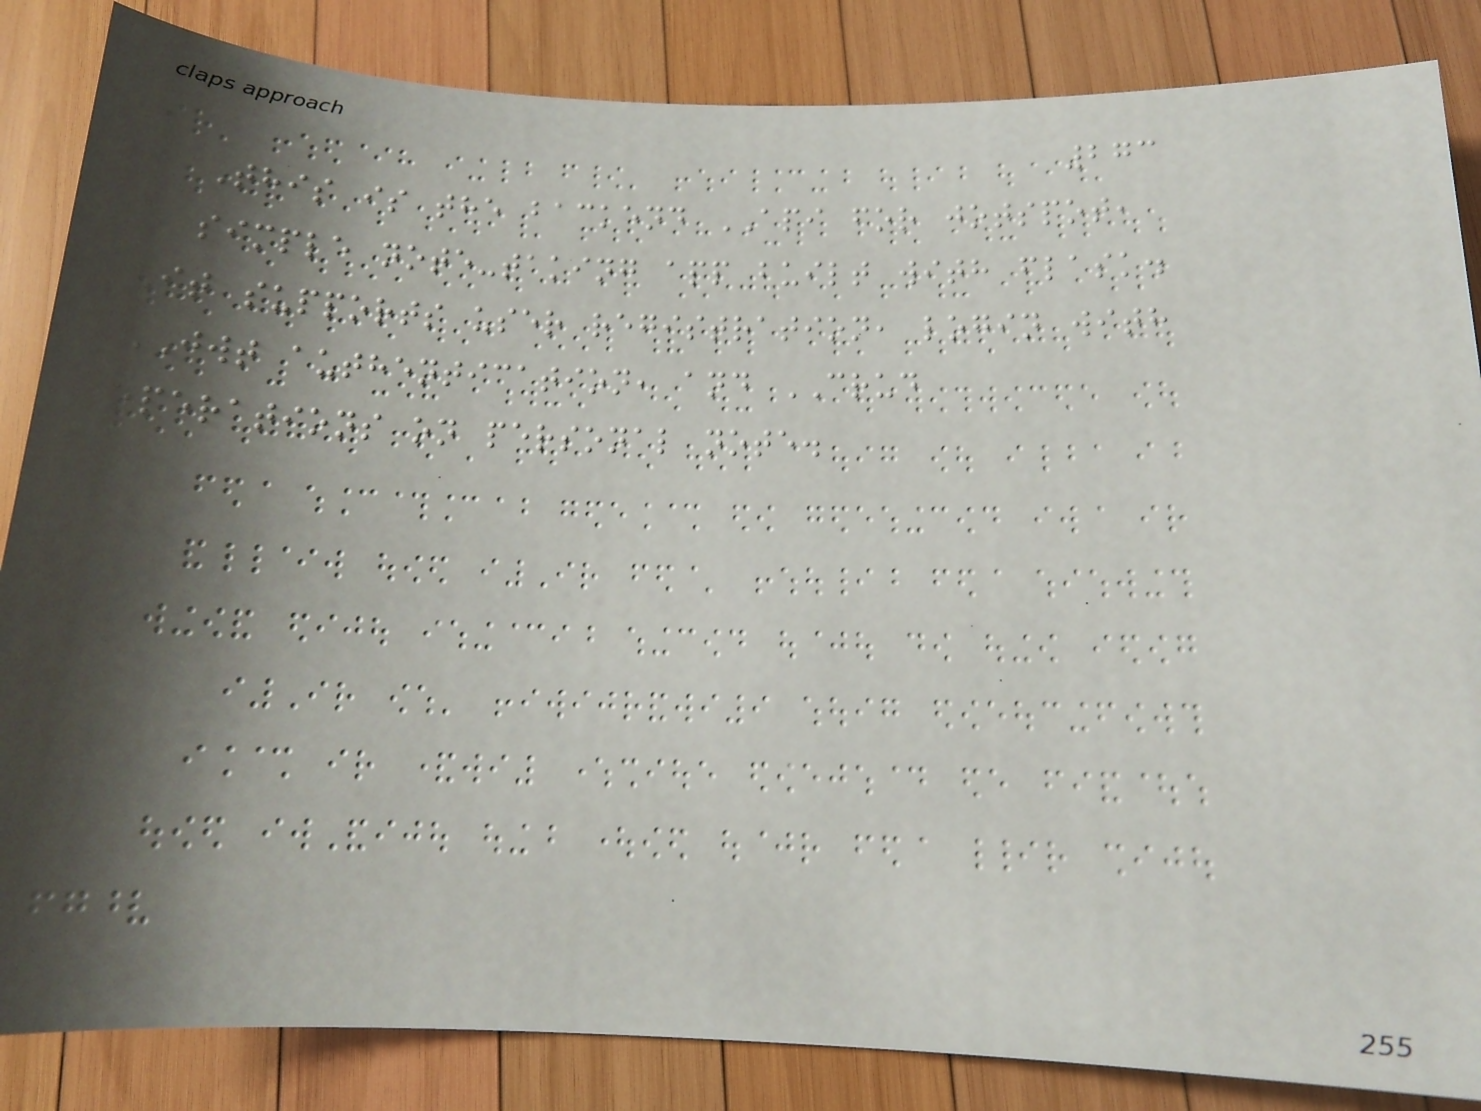273
This is the backend API for jotspot,
a simple note-taking app built with flask.
It supports user registration, login with
JWT authentication, and CRUD
operations on personal note.
